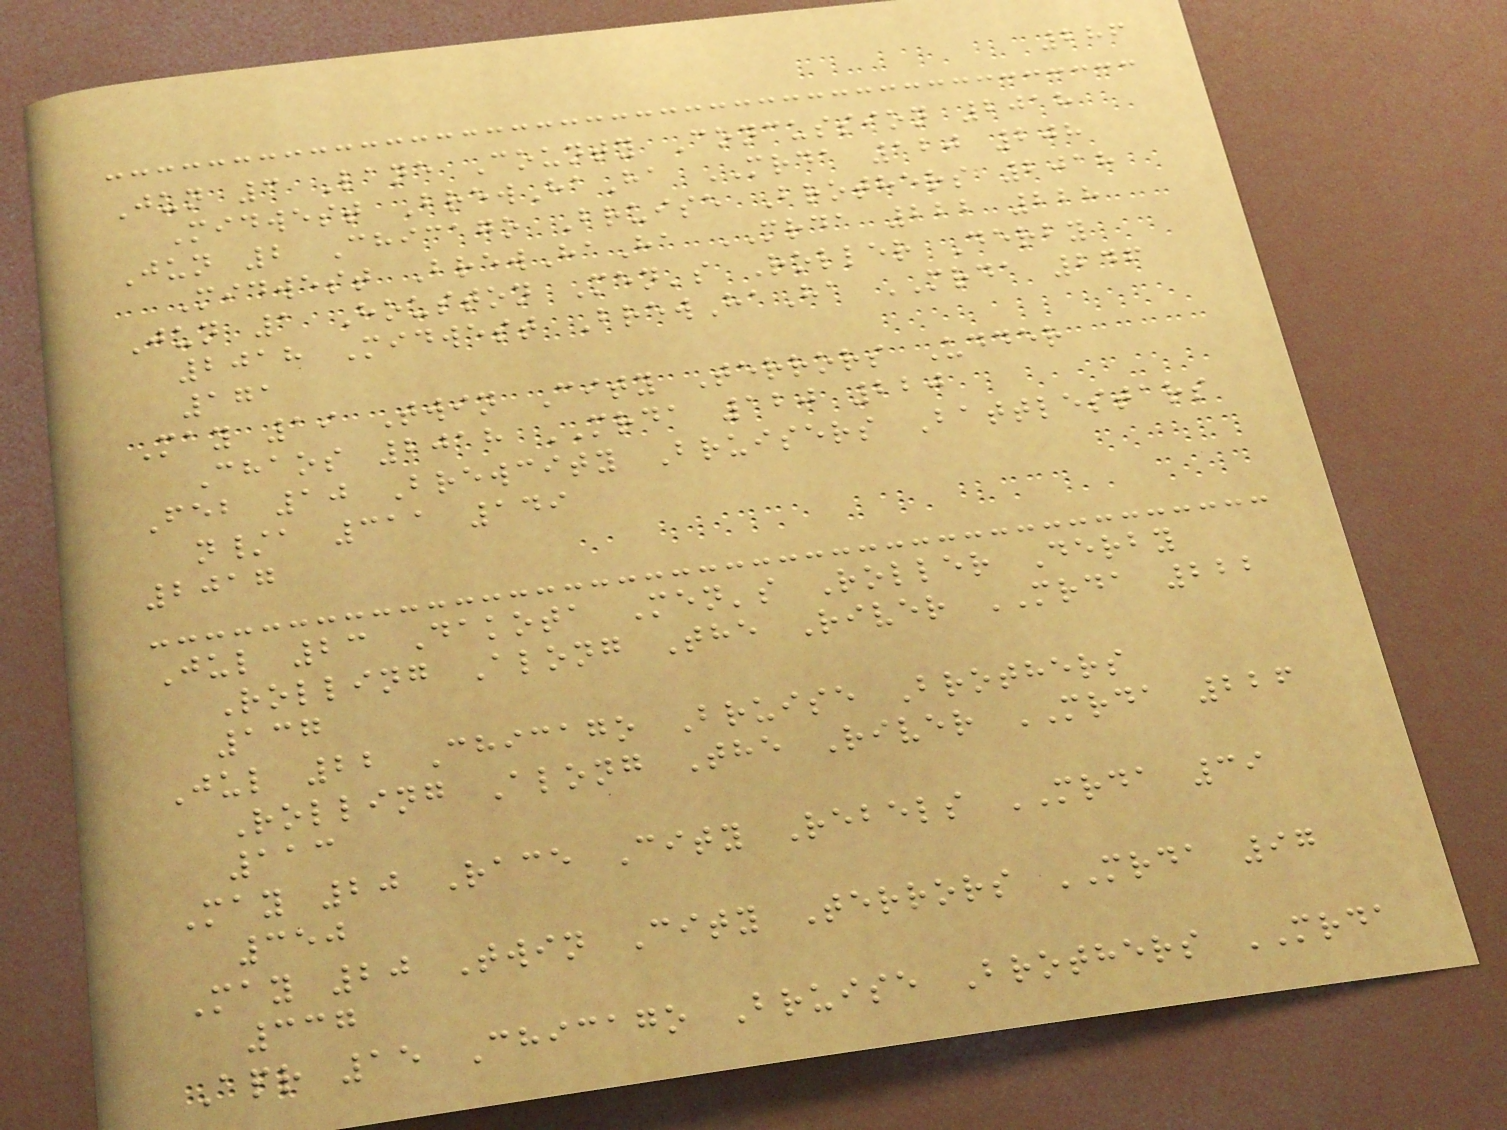286
Jun 3 Lane County Concussion 2018
Midwest BrewHaHa MRDA 120 208
Jun 2 Chicago Bruise Brothers 2018
Midwest BrewHaHa MRDA 222 228
Jun 1 Houston Men's Roller Derby
2018 Midwest BrewHaHa MRDA 246
171
May 19 Twin City Terrors Udder
Chaos 2018 MRDA 120 220
Feb 10 Brewcity Bruisers Battlestars
n/a 311 149
2017
Jul 23 Dakota Men's Roller Derby
Rolling Along The River MRDA 222
137
Jul 22 Chicago Bruise Brothers
Rolling Along The River MRDA 226
113
May 20 Race City Rebels MRDA 39
350
May 20 Twin City Terrors MRDA 97
337
Apr 15 Chicago Bruise Brothers MRDA
